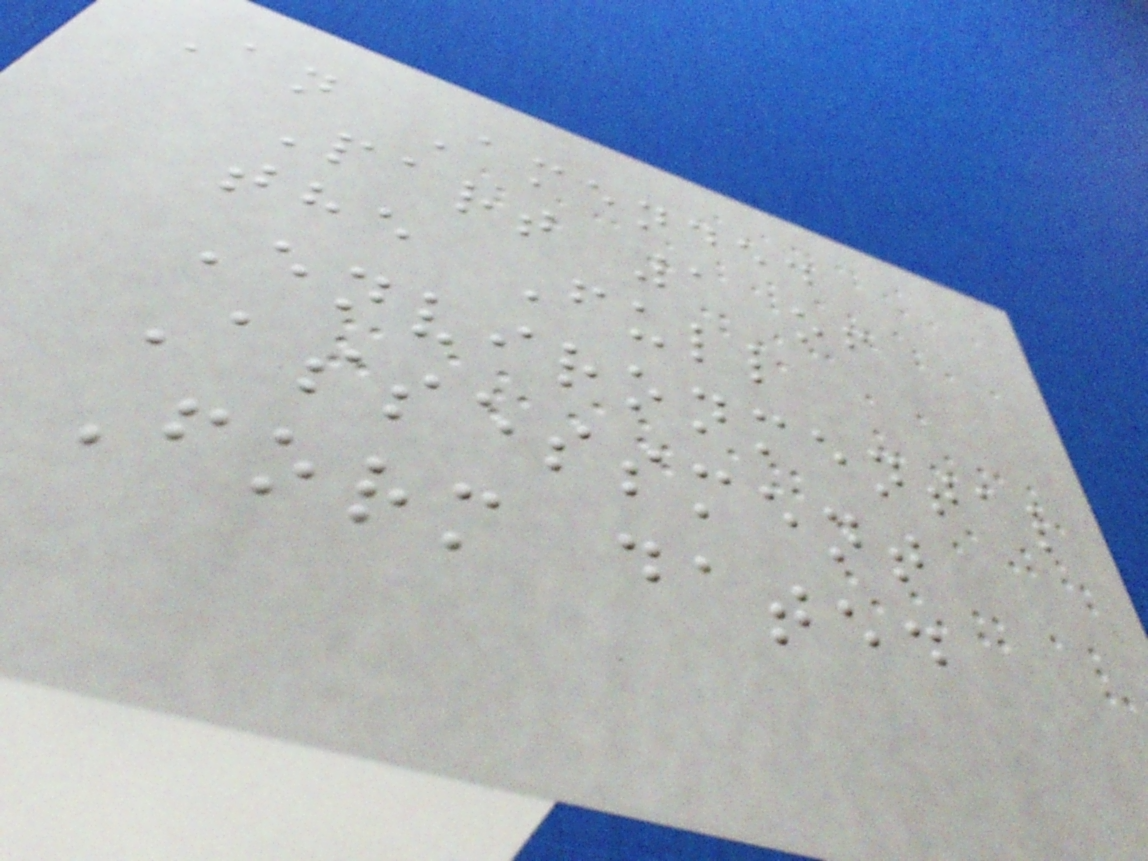An Amended
Part 1 of
the Full
Environmental
Assessment
Form dated
